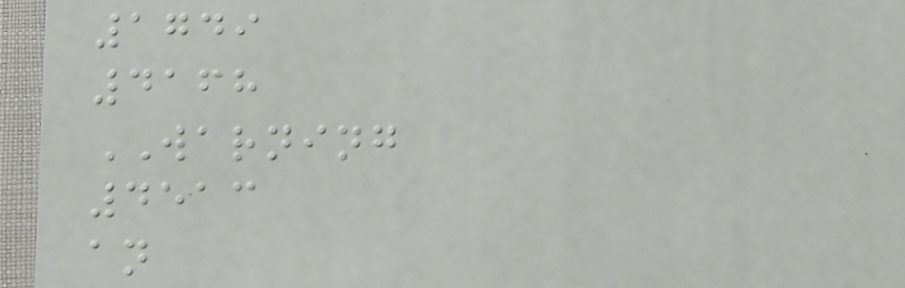1749
4168
WARNING
4513
an
